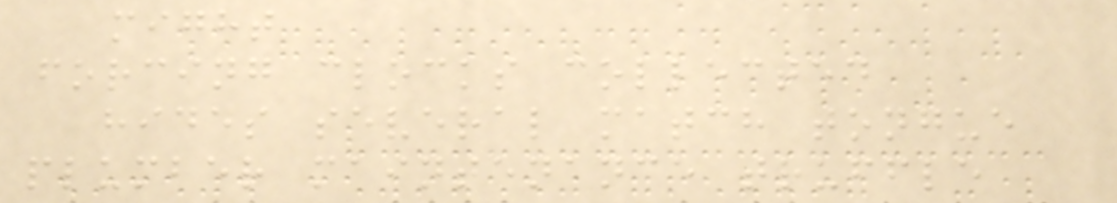might
forcing clocks collected
hides several match tongue
plumber maintenance truffle
